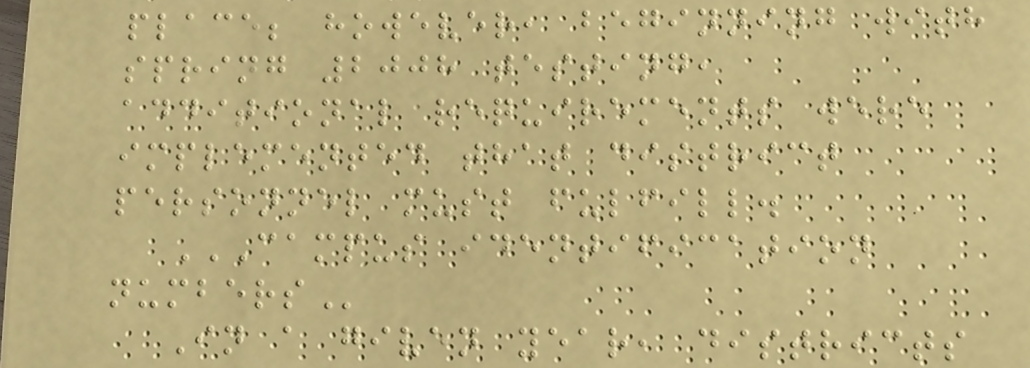place; however, beginning with
spring 2008 testing,
additional requirements were
implemented that district
personnel must fulfill.
CAMPUS IDENTIFICATION
NUMBERS
In a given year, districts
